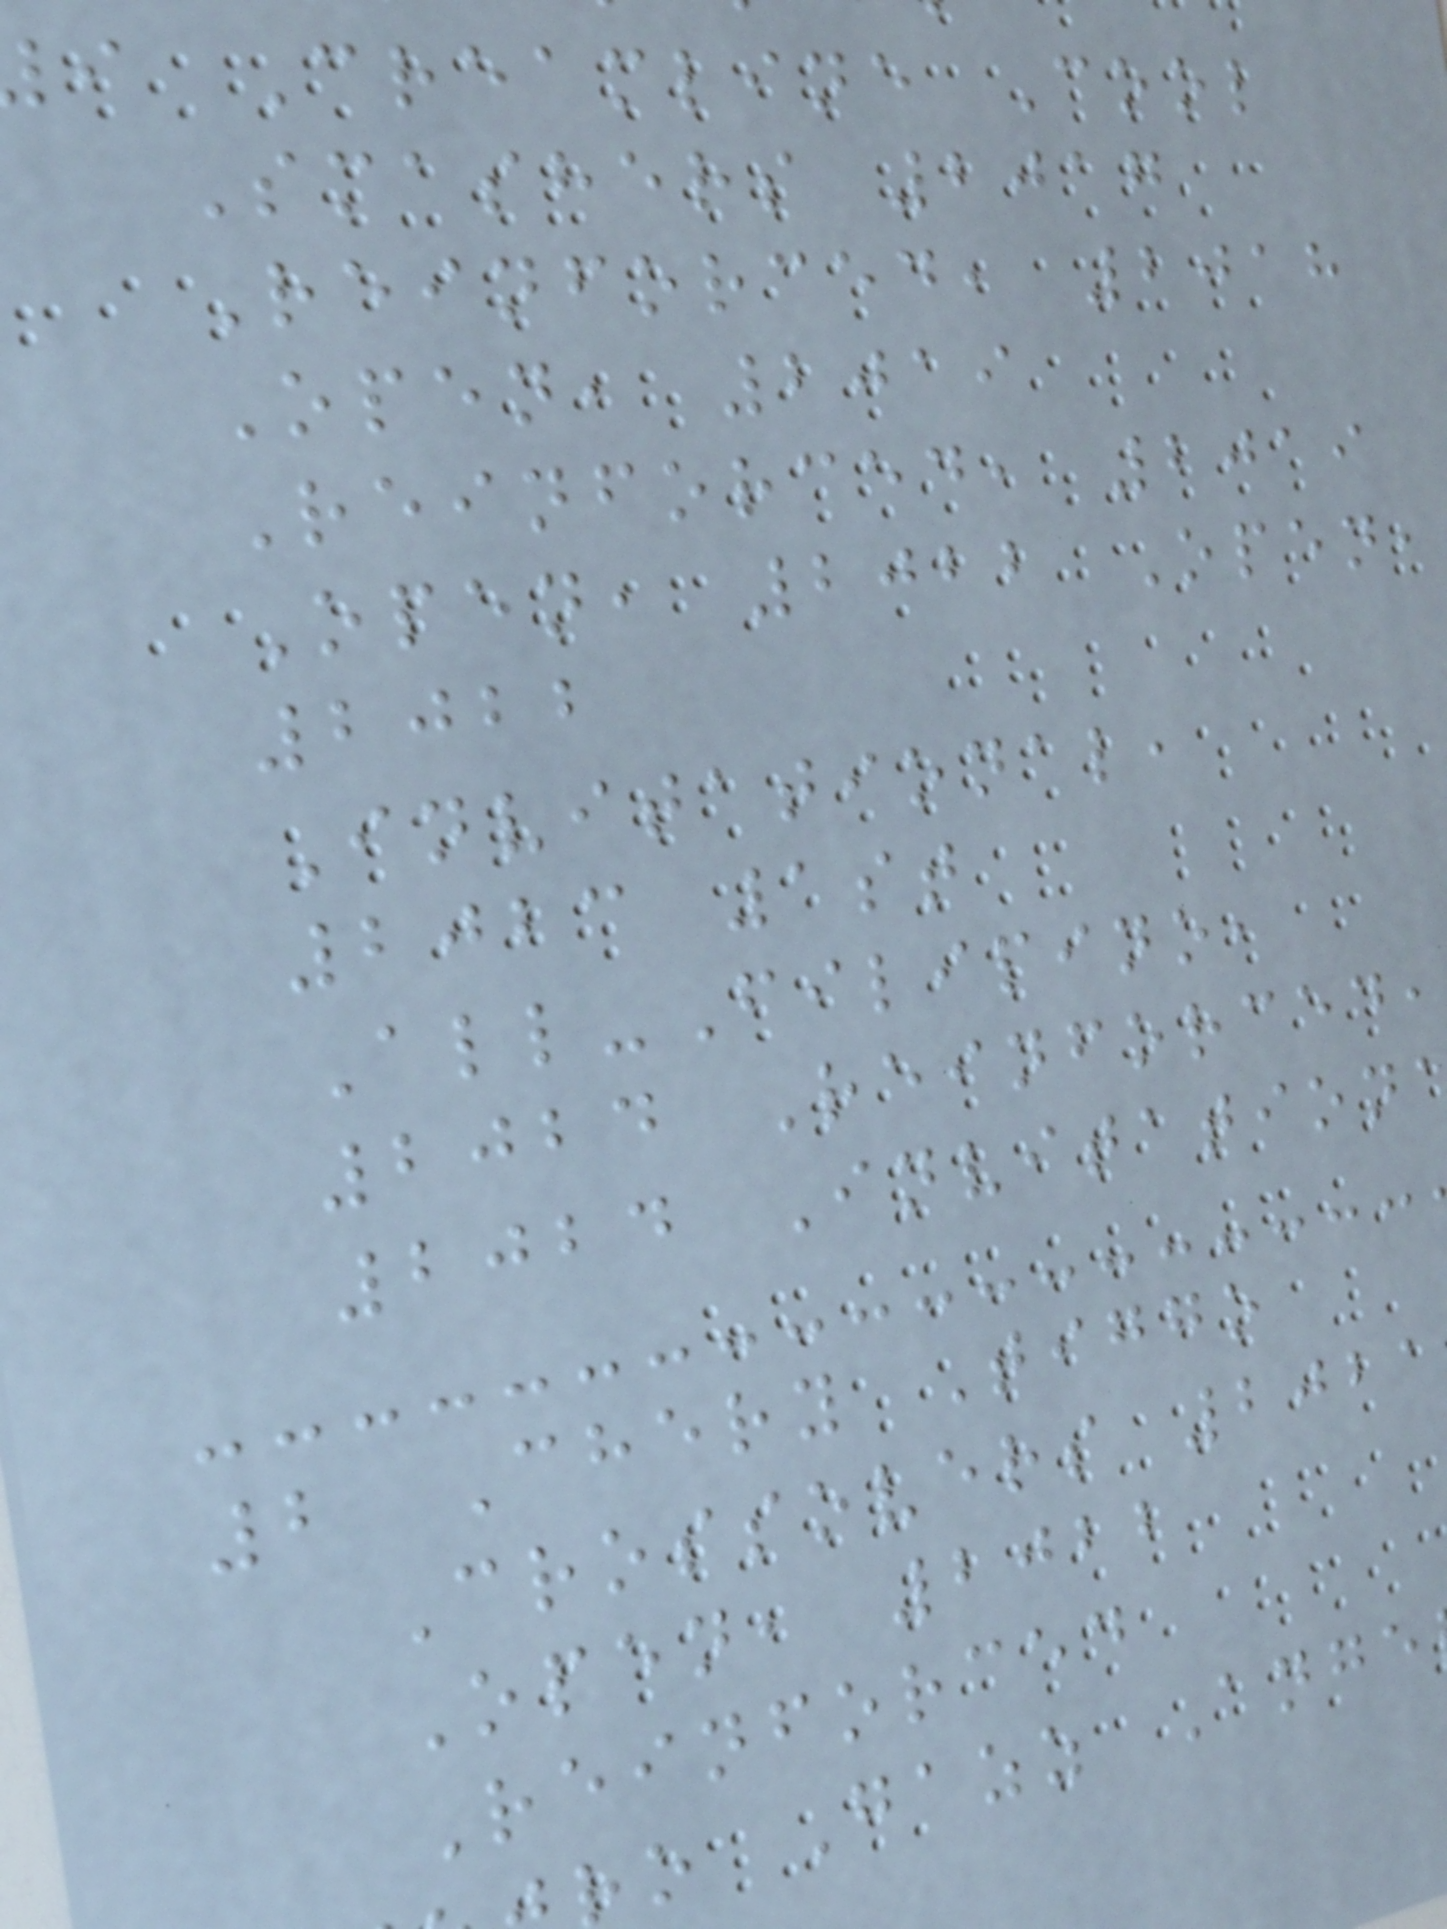i Creamline Cool
Smashers 2017
Reinforced, 2018
Open, 2019
Reinforced, 2019
Open, 2022 Open,
2022
Invitational,
2023 1st
All-Filipino,
2024 Reinforced,
2024 Invitation
2 Chery Tiggo
Crossovers 2021
Open, 2022
Reinforced
o Gazz Ange
